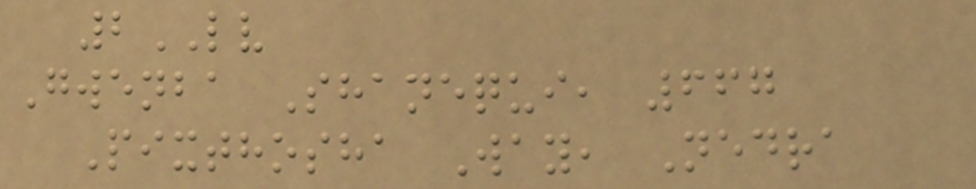2LV
Gwenba Shanequi, 667
Pixthosha Way, Nedra
